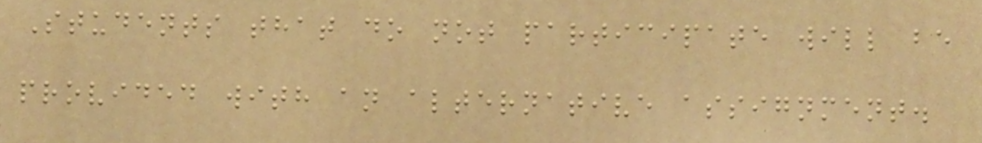Students that do not participate will be
provided with an alternative assignment.
